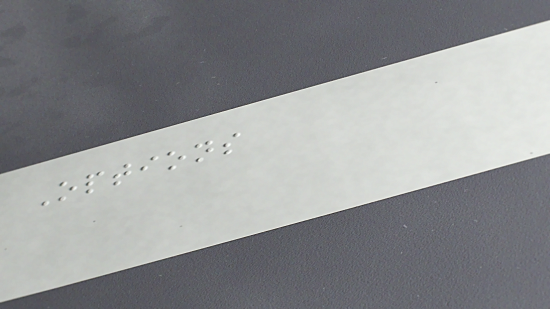Options
